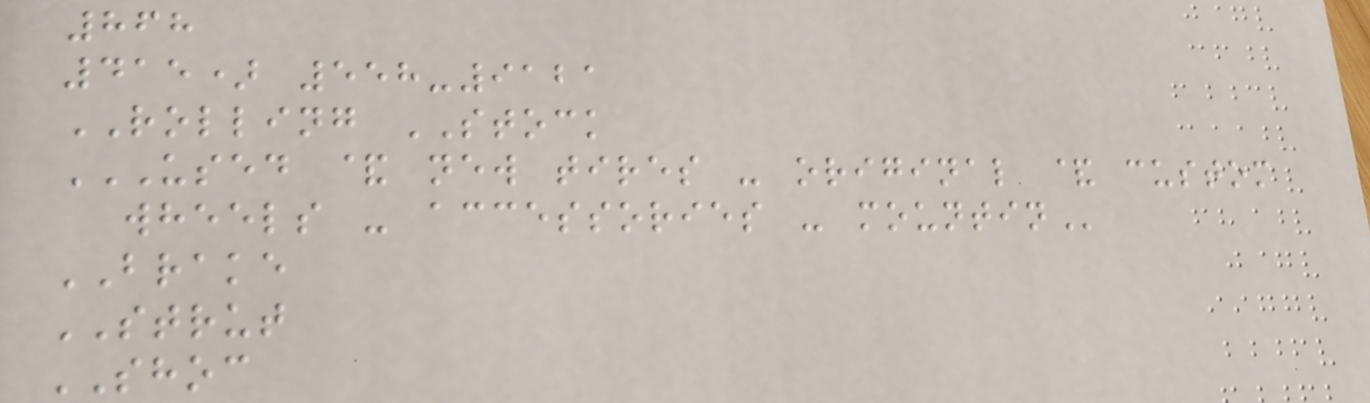868
415) 558-9121
ROLLING STOCK
USED & NEW TIRES - ORIGINAL & CUSTOM
WHEELS - ACCESSORIES - MOUNTIN
BRAKE
STRUT
SHOC
